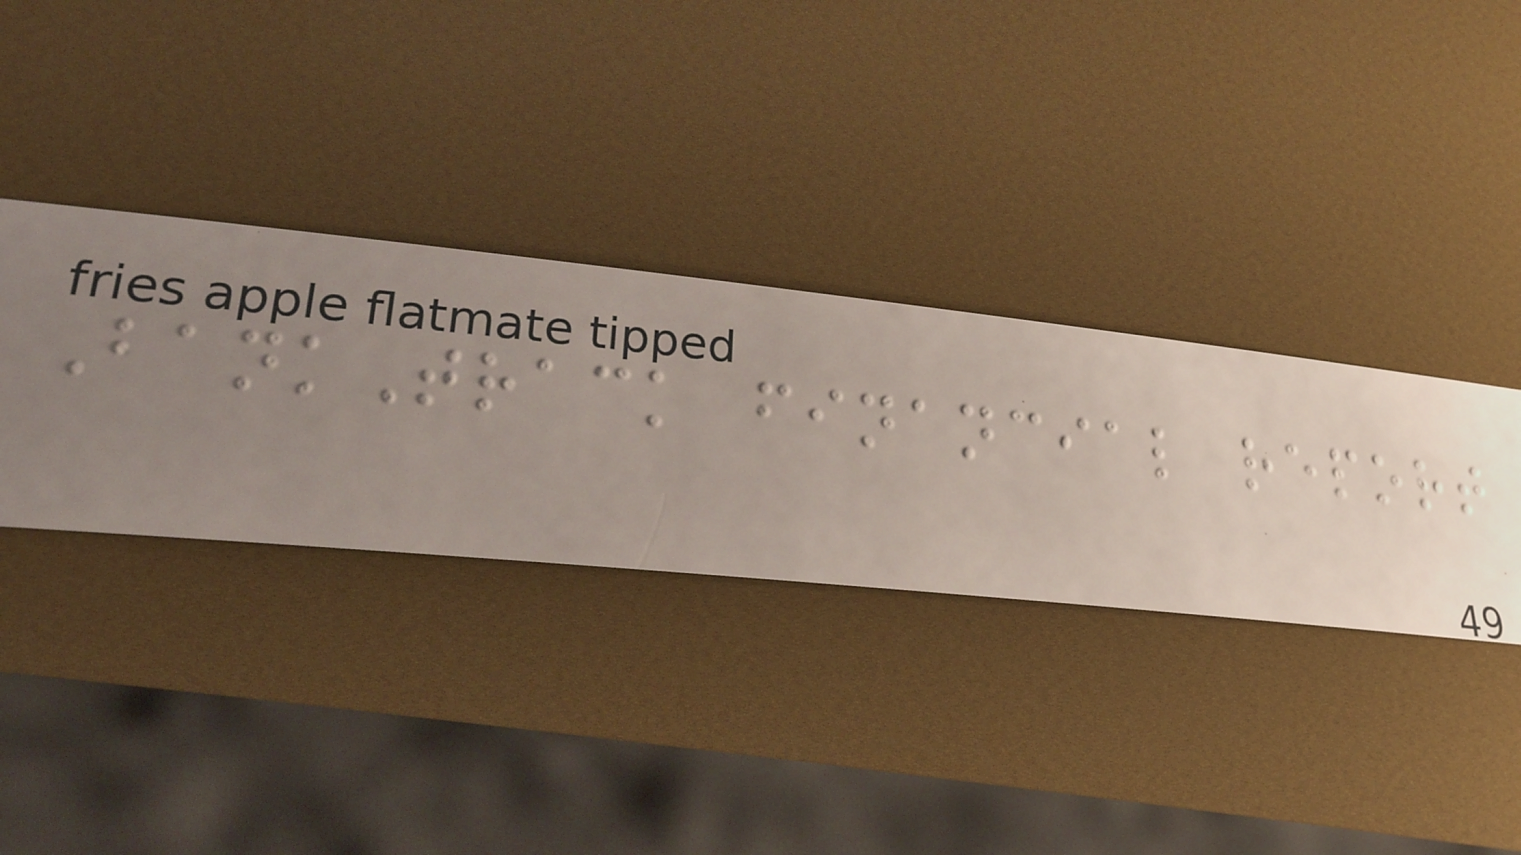BankTrack financial report
